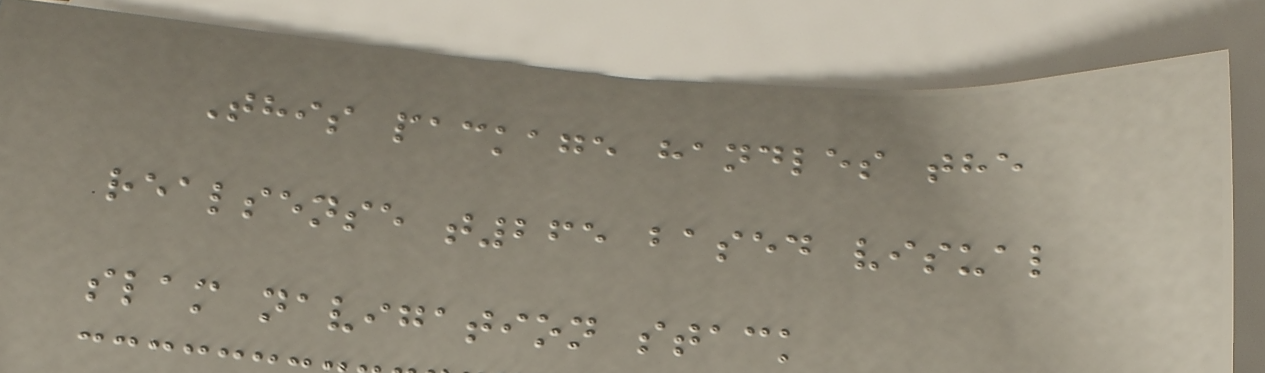This package handles the
realsense t265 based visual
slam navigation stack
